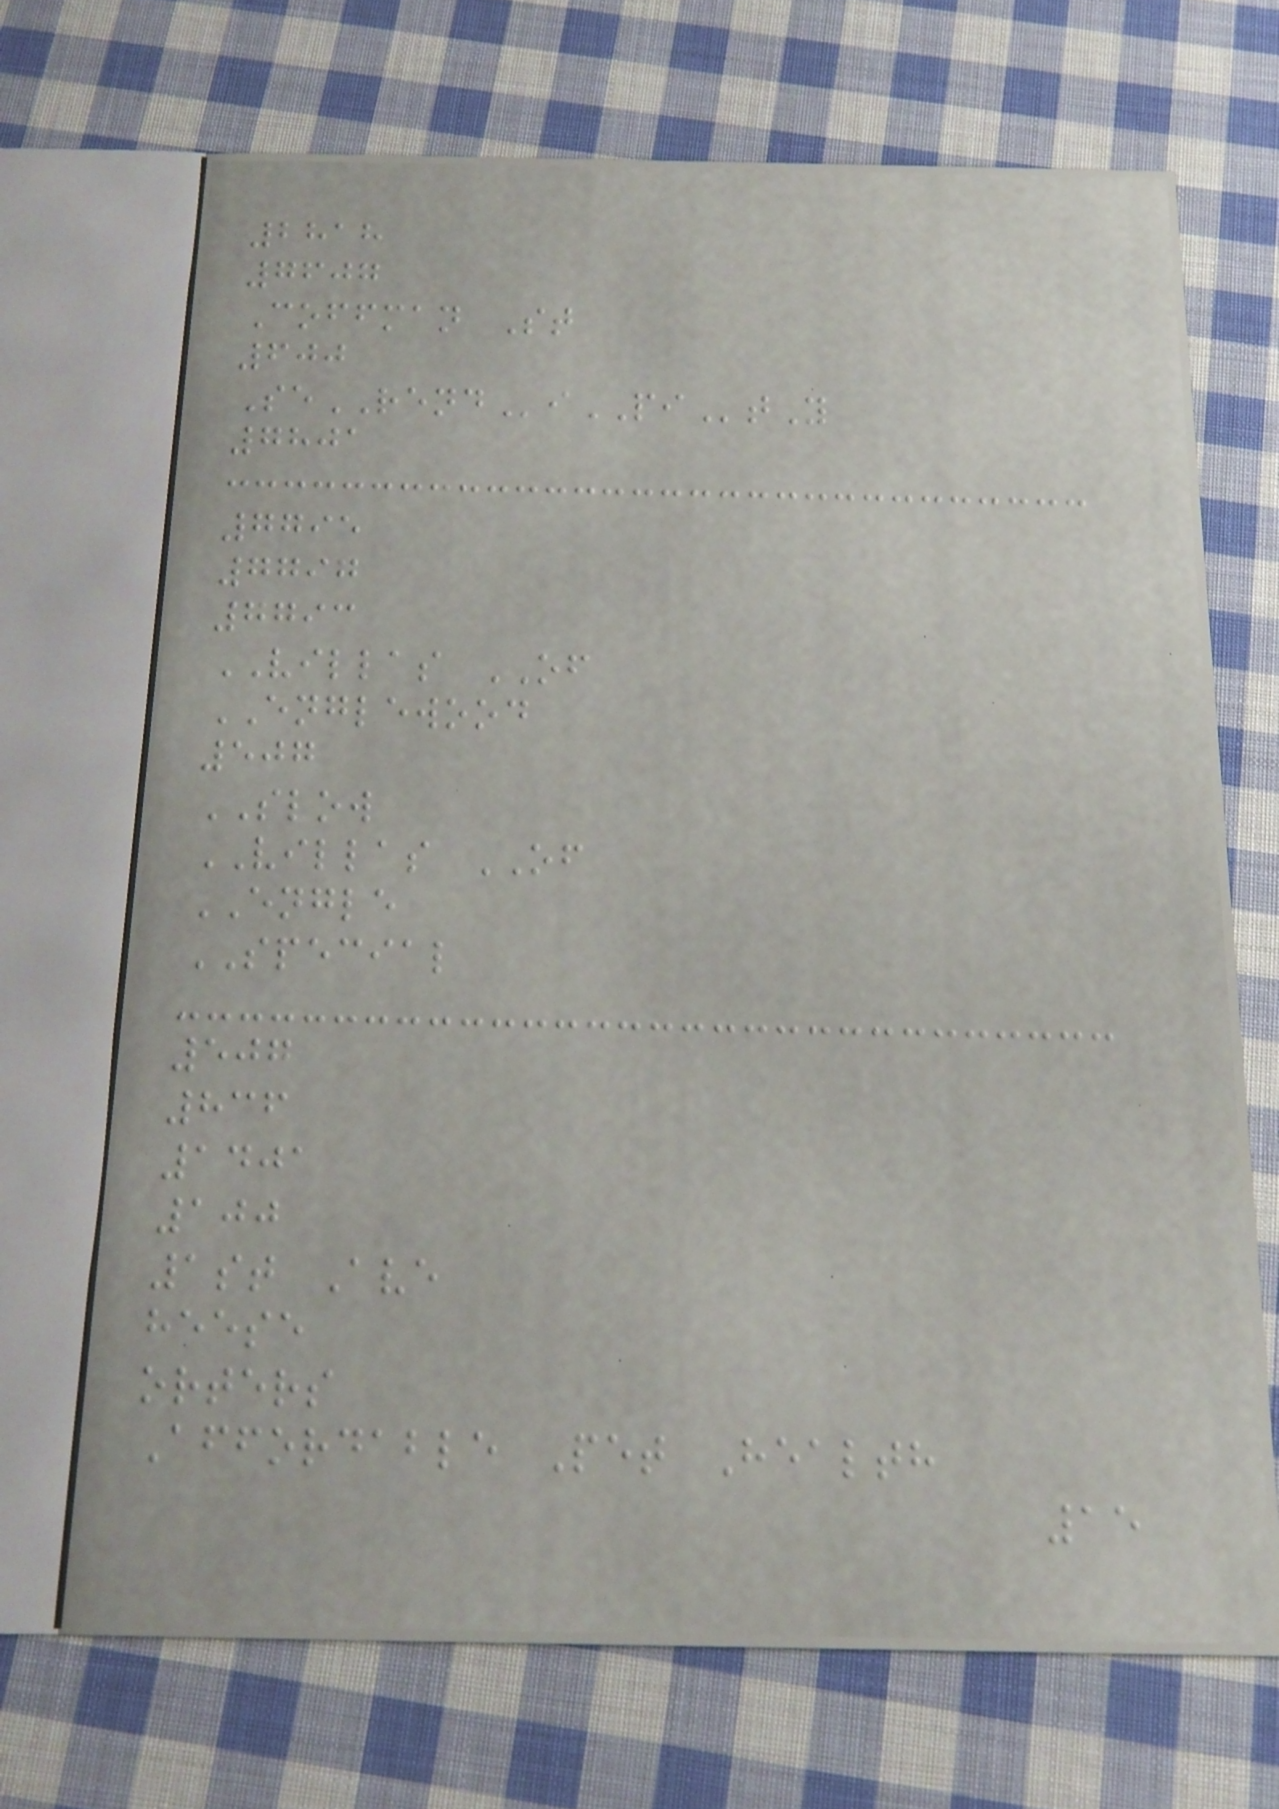2818
7607
Coffman St
600
SeRENDiPItY
7801
7795
7797
7793
VILLAS OF
ENGLEWOOD
507
SLOW
VILLAS OF
ENGLE
SPECIAL
507
836
1401
100
1st Ave
heese
orters
Affordable Pet Health
15
